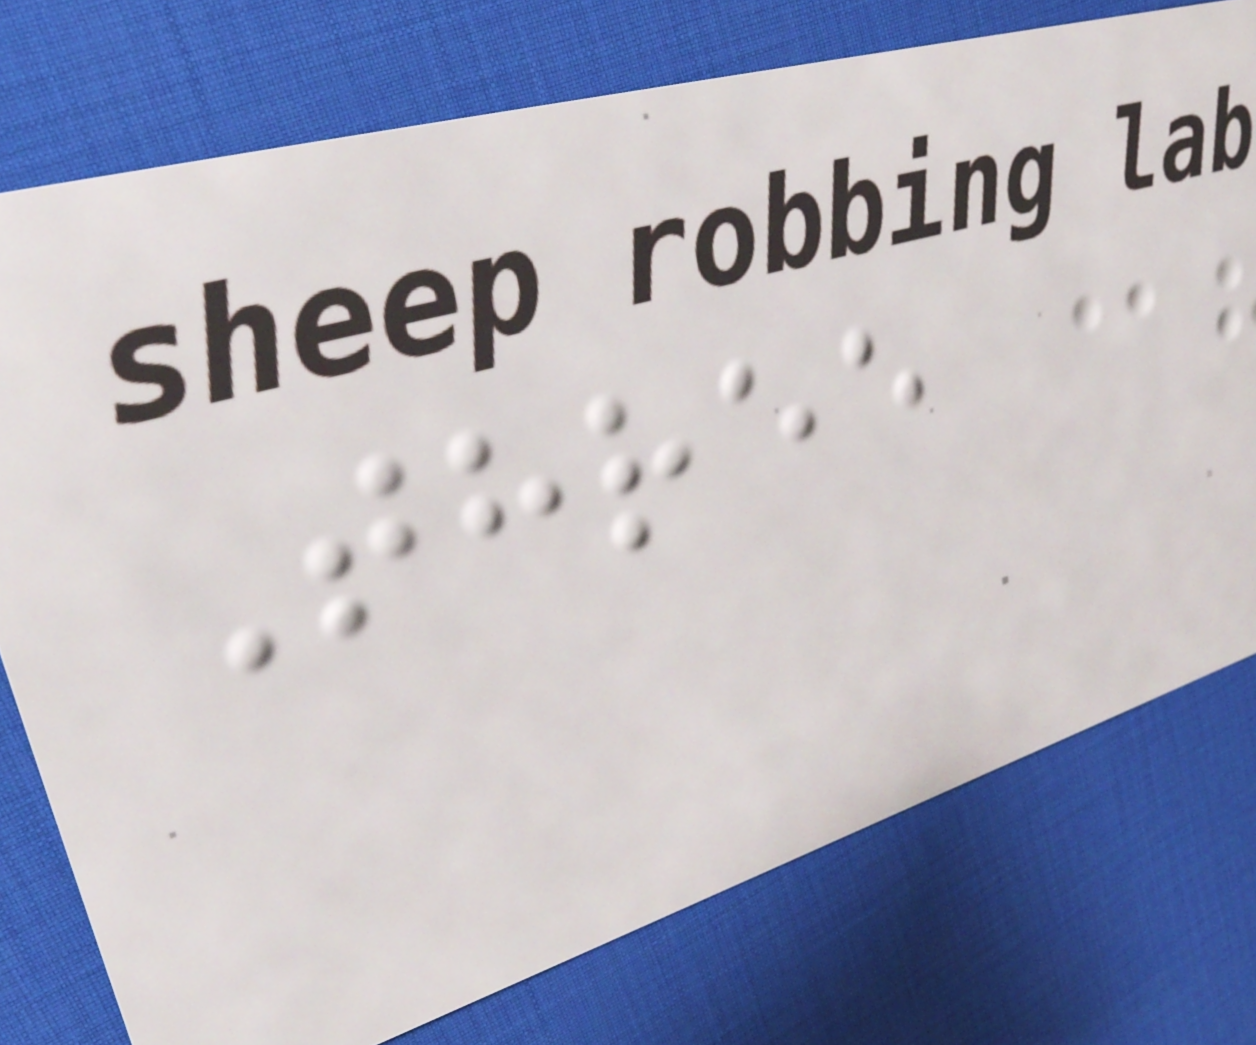Three
